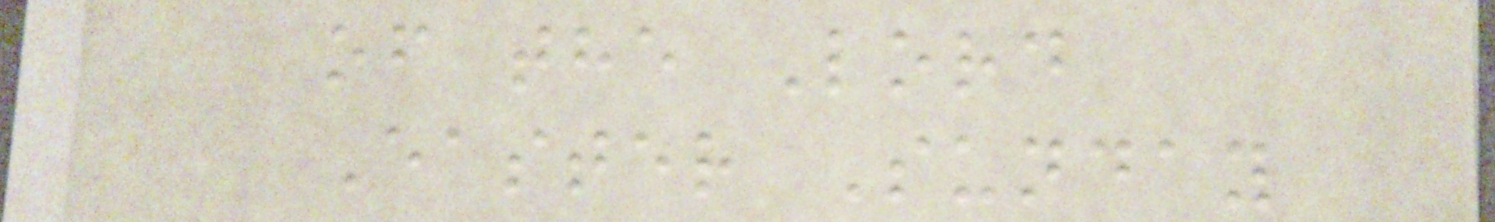of the Lord
Easter Sunday
